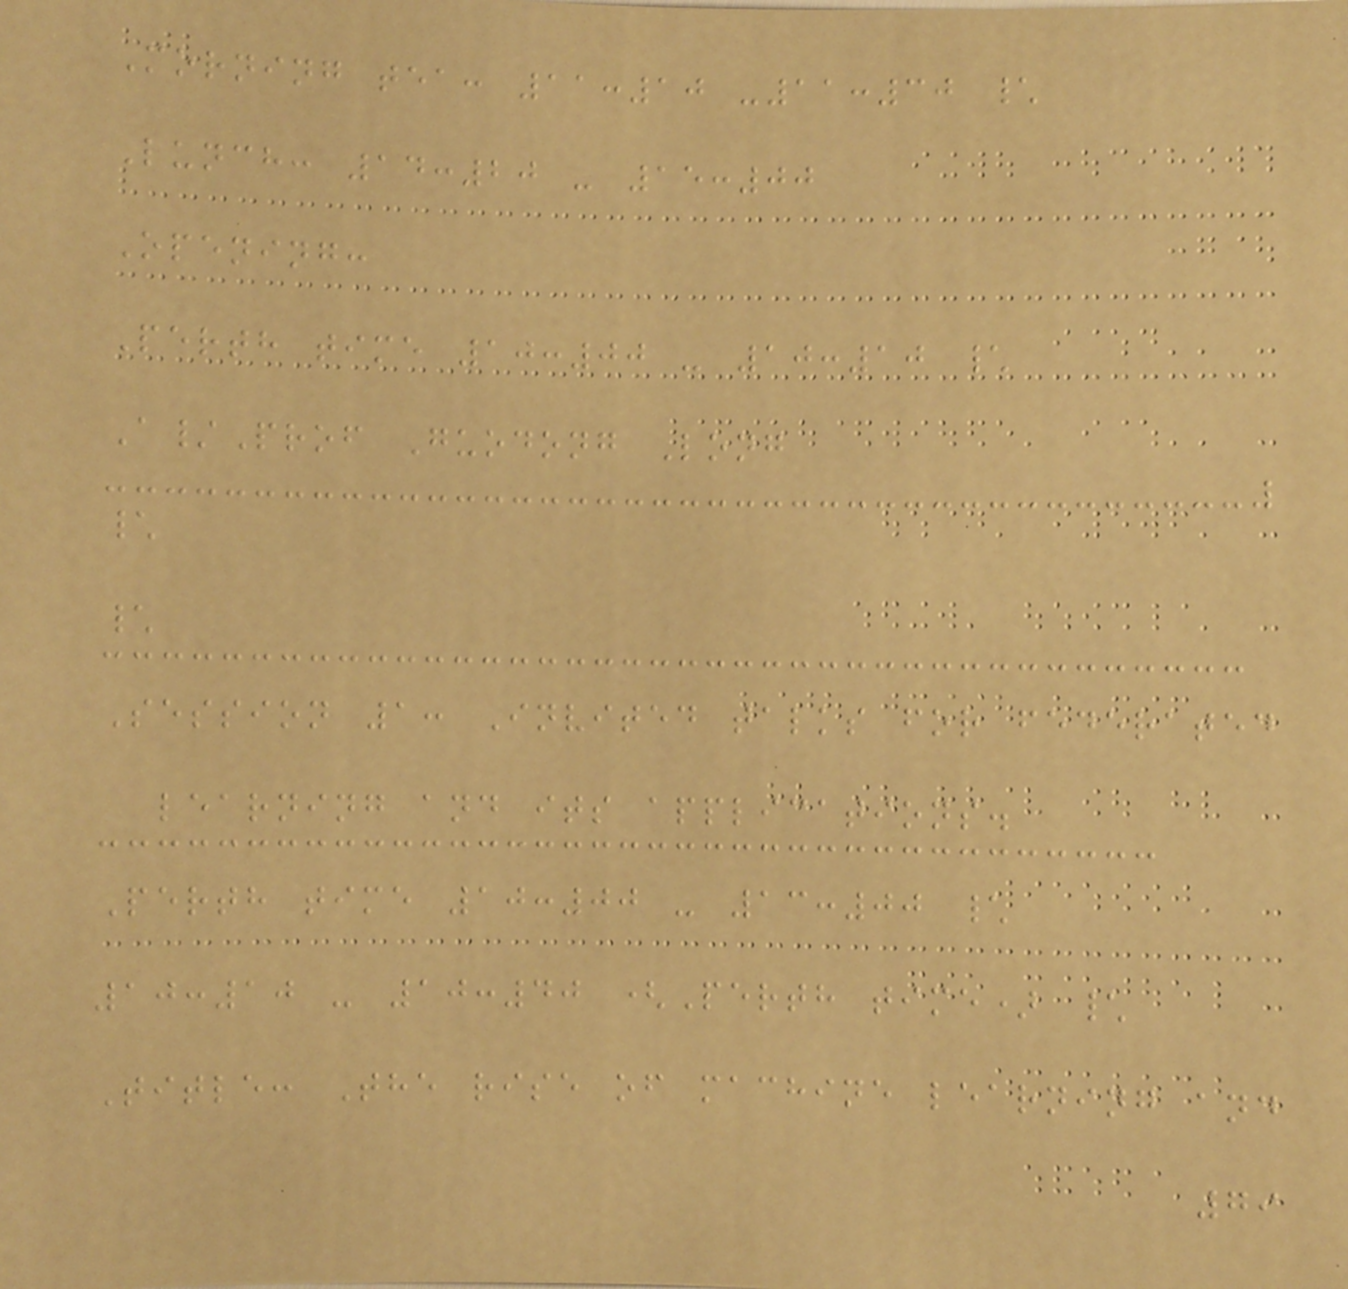Morning tea: 11:10 -11:30 \
Lunch: 14:20 - 15:00
Opening:
Perth time 10:00 - 10:10 \
A/Prof Guodong Long
\
\
Session 1: Invited talks for federated
learning and its applications.
Perth time 10:00 - 13:00 \
10:10 - 10:40 (Perth time) \
Title: The rise of machine learning and
79
